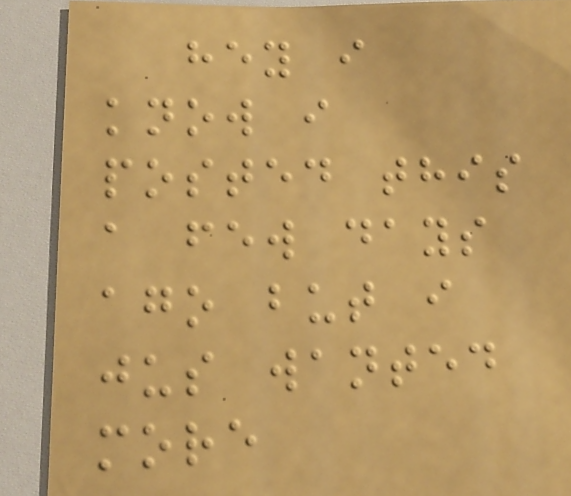hey i
know i
posted this
a few days
ago but i
jus wanted
more
